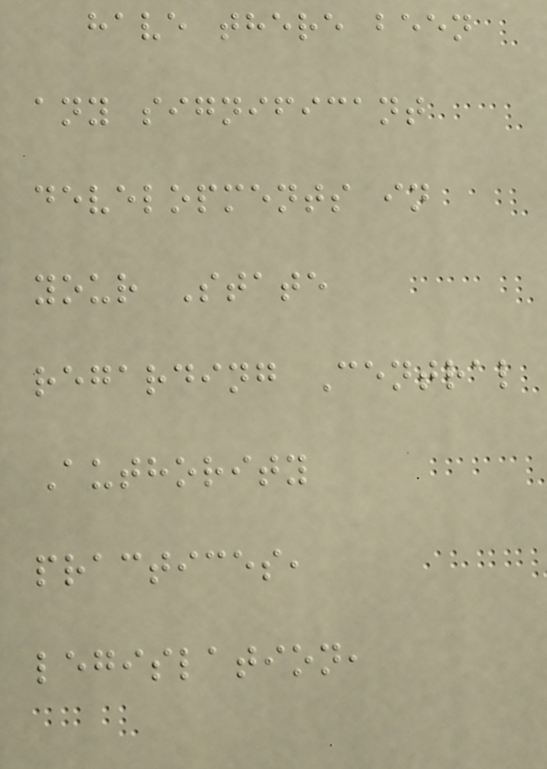have there been
any significant
developments in
your State
regarding Central
Authority
practices,
legislation,
